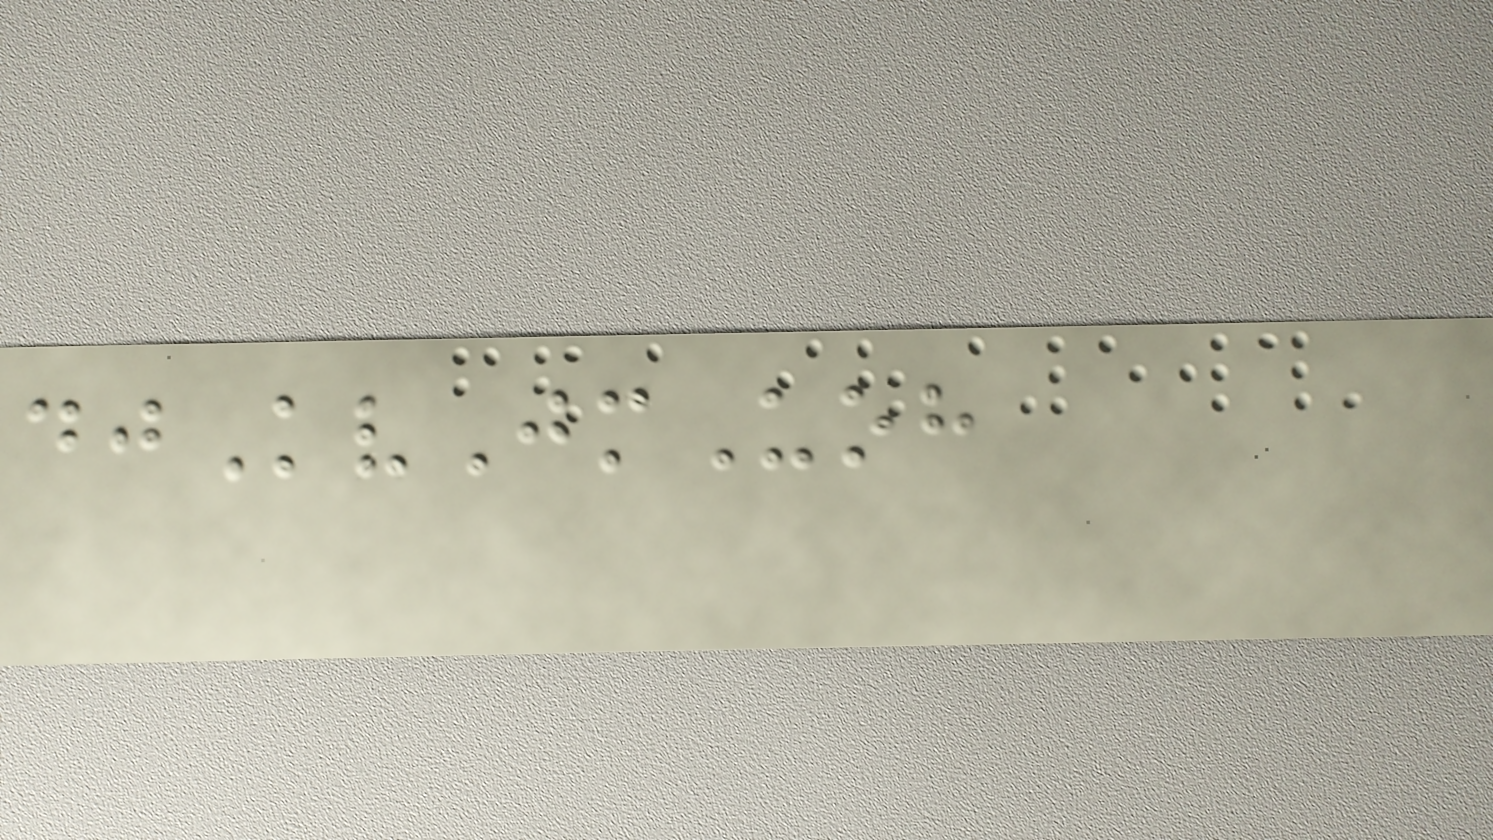djKvJmUoh
